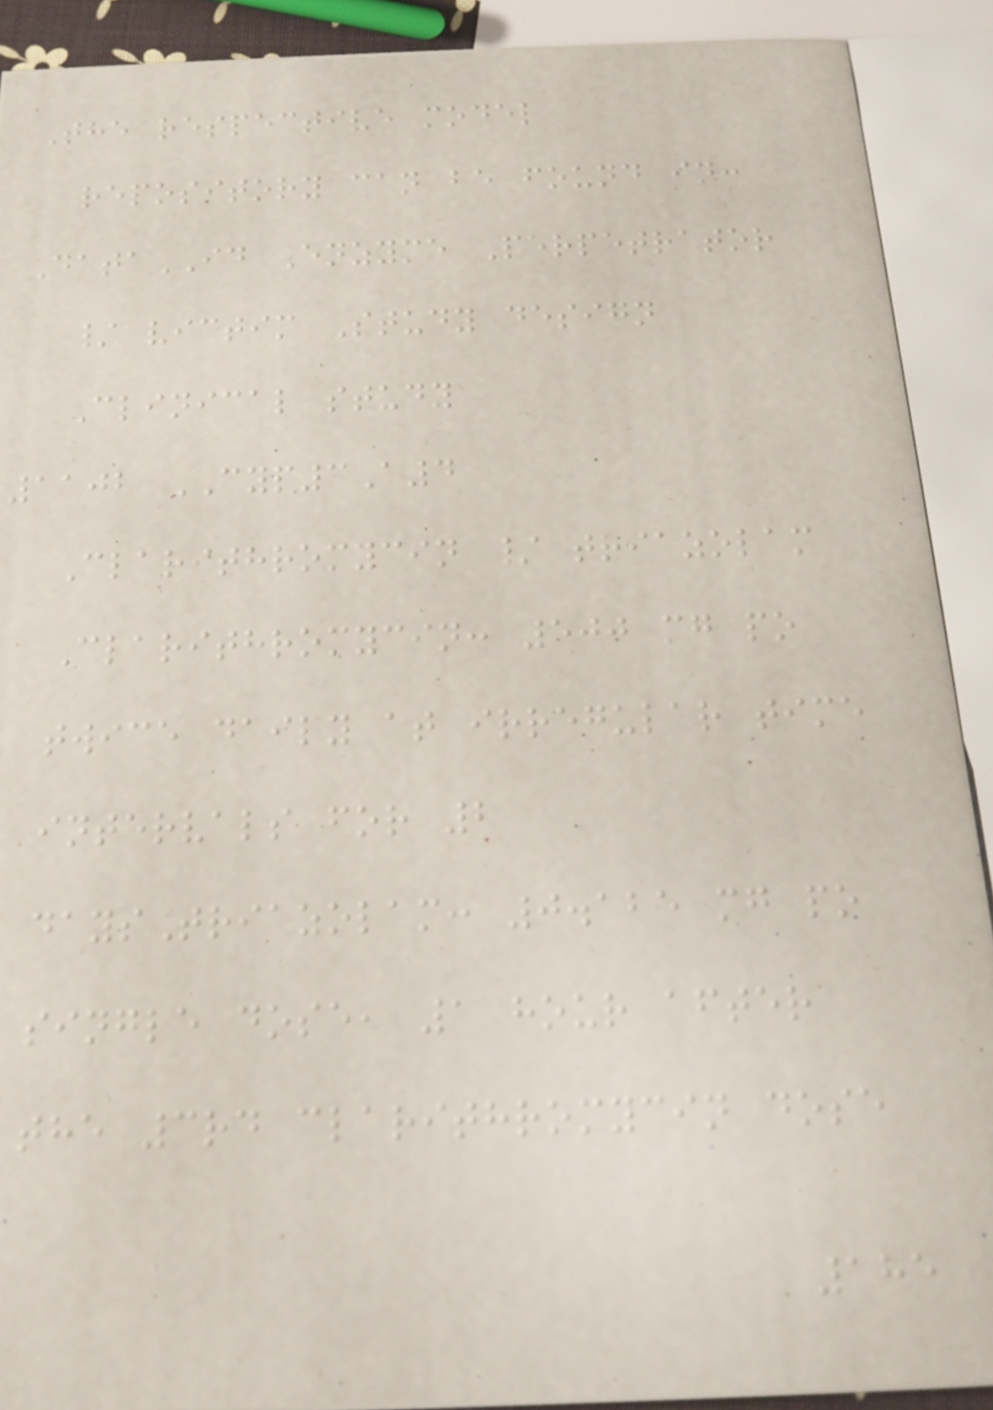The respective model
repository can be found in:
DataID Enzyme Perpetrator
/ victim Study design
Clinical study
1102 CYP3A4
Clarithromycin / triazolam
Clarithromycin: 500 mg po
twice daily at irregular time
intervals for 2
daysTriazolam: 0.125 mg po
single dose, 1 hour after
the 3rd clarithromycin dose
185
